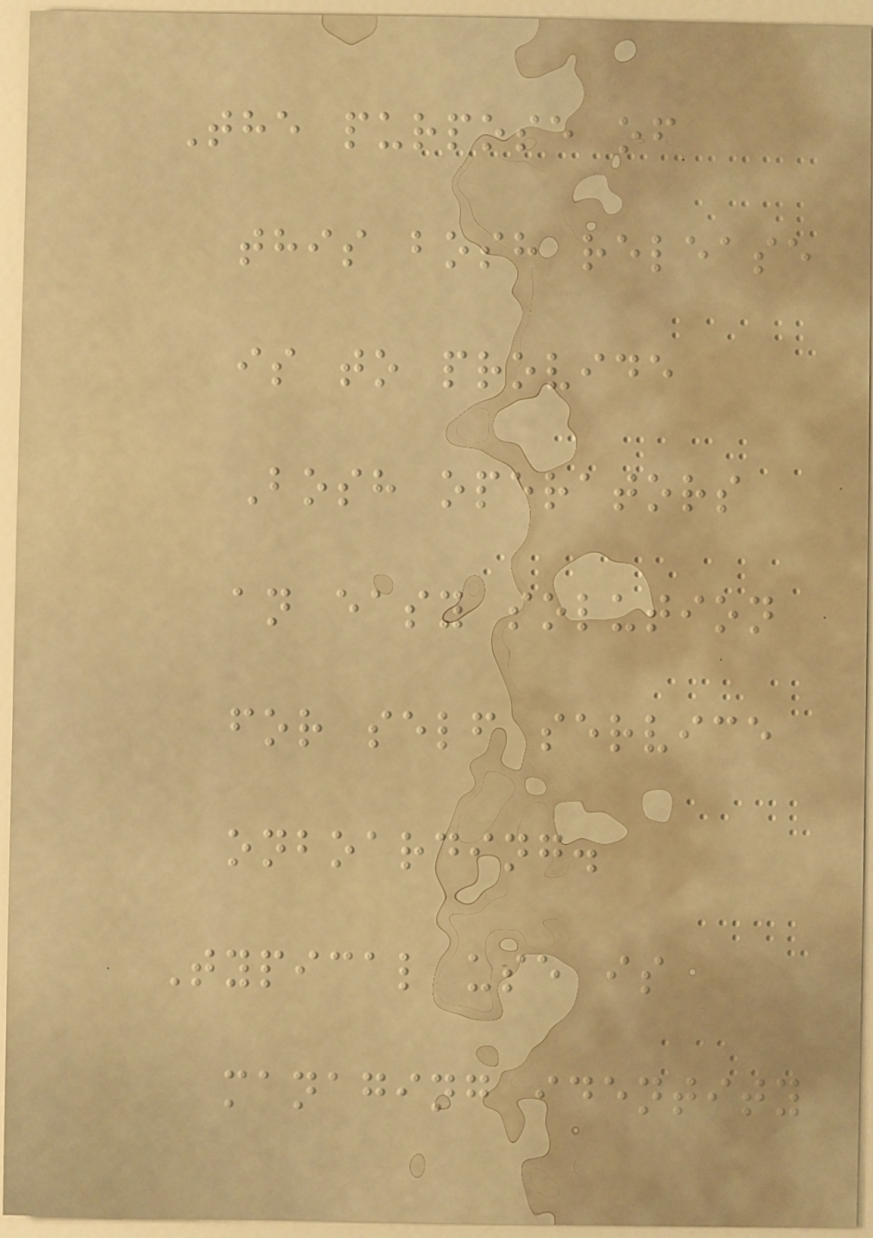The purpose of
this bosh release
is to provide
Bosh operators
an easy solution
for self service
onboarding.
Typical use is
managing identity
